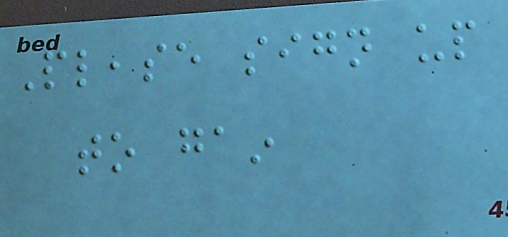Please sign up
to gain
